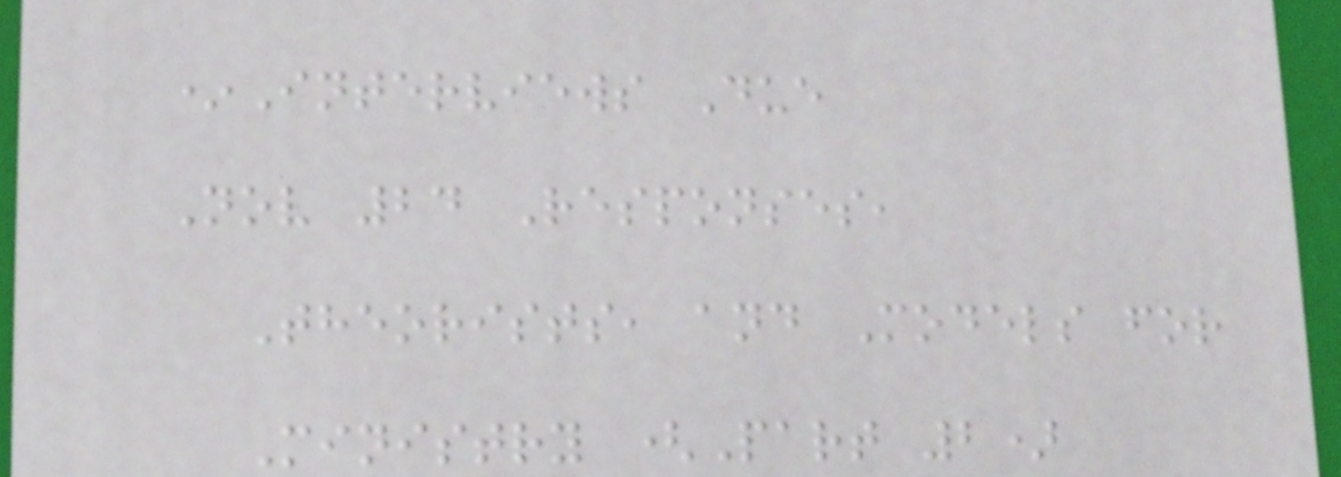*Interviews Due
Nov 24 Responses,
Theorists, and Models for
Ministry (Part 2)
